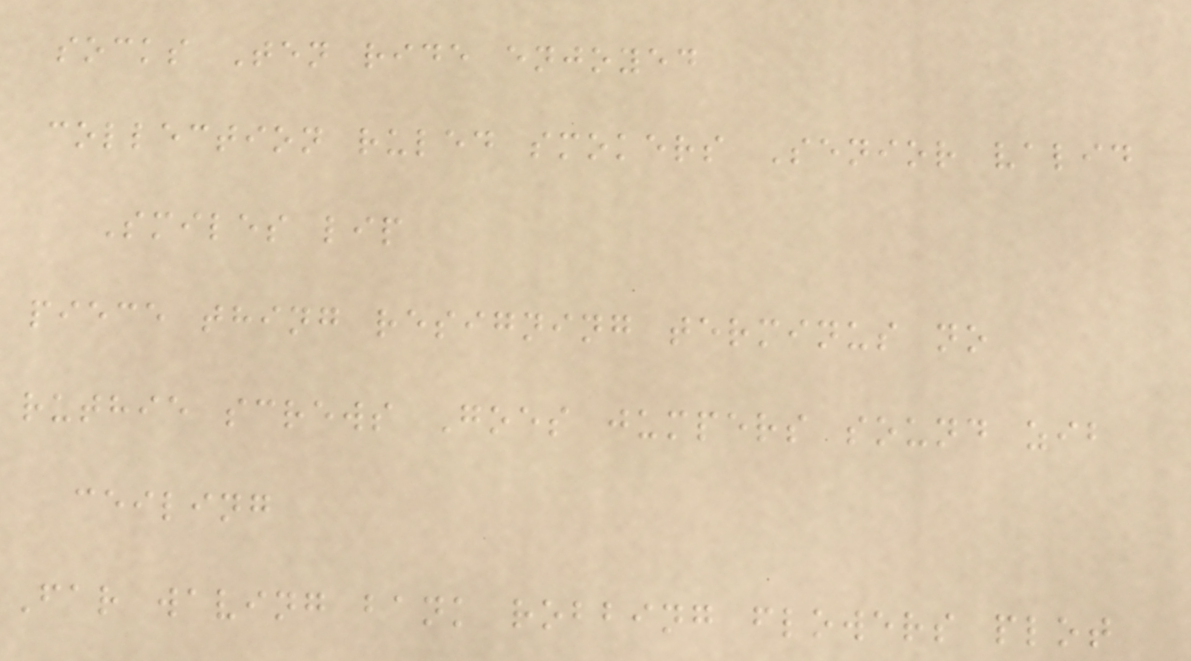socks Ten ride enjoyed
collection ruled smokers Senior valid
Smiles lip
piece thing resigning terminus no
ruthie screws Goes jumpers sound zib
ceiling
Far waving bank robbing flowers plot
